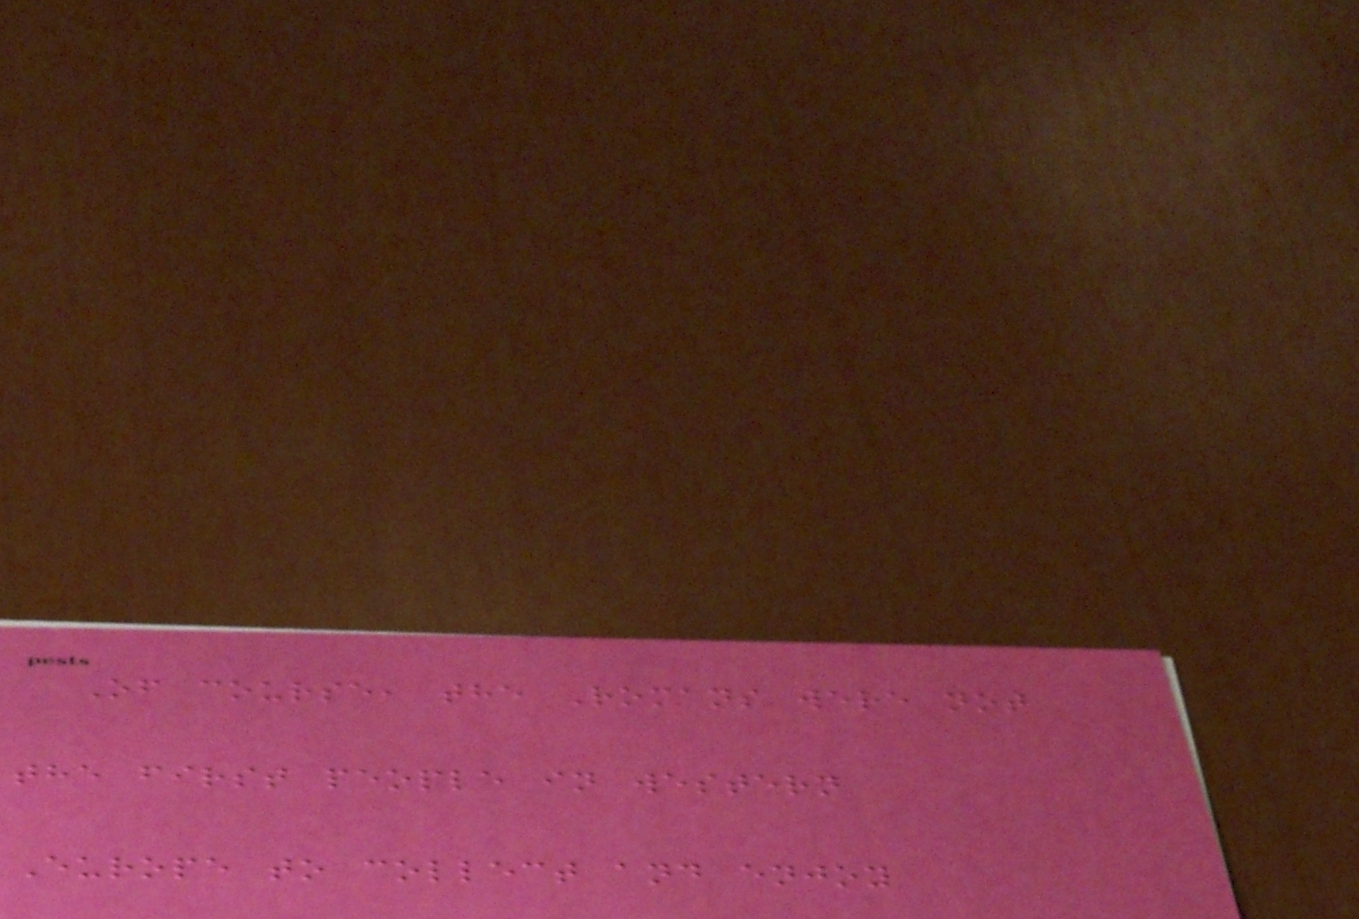Of course, the Romans were not
the first people in western
Europe to collect and enjoy
